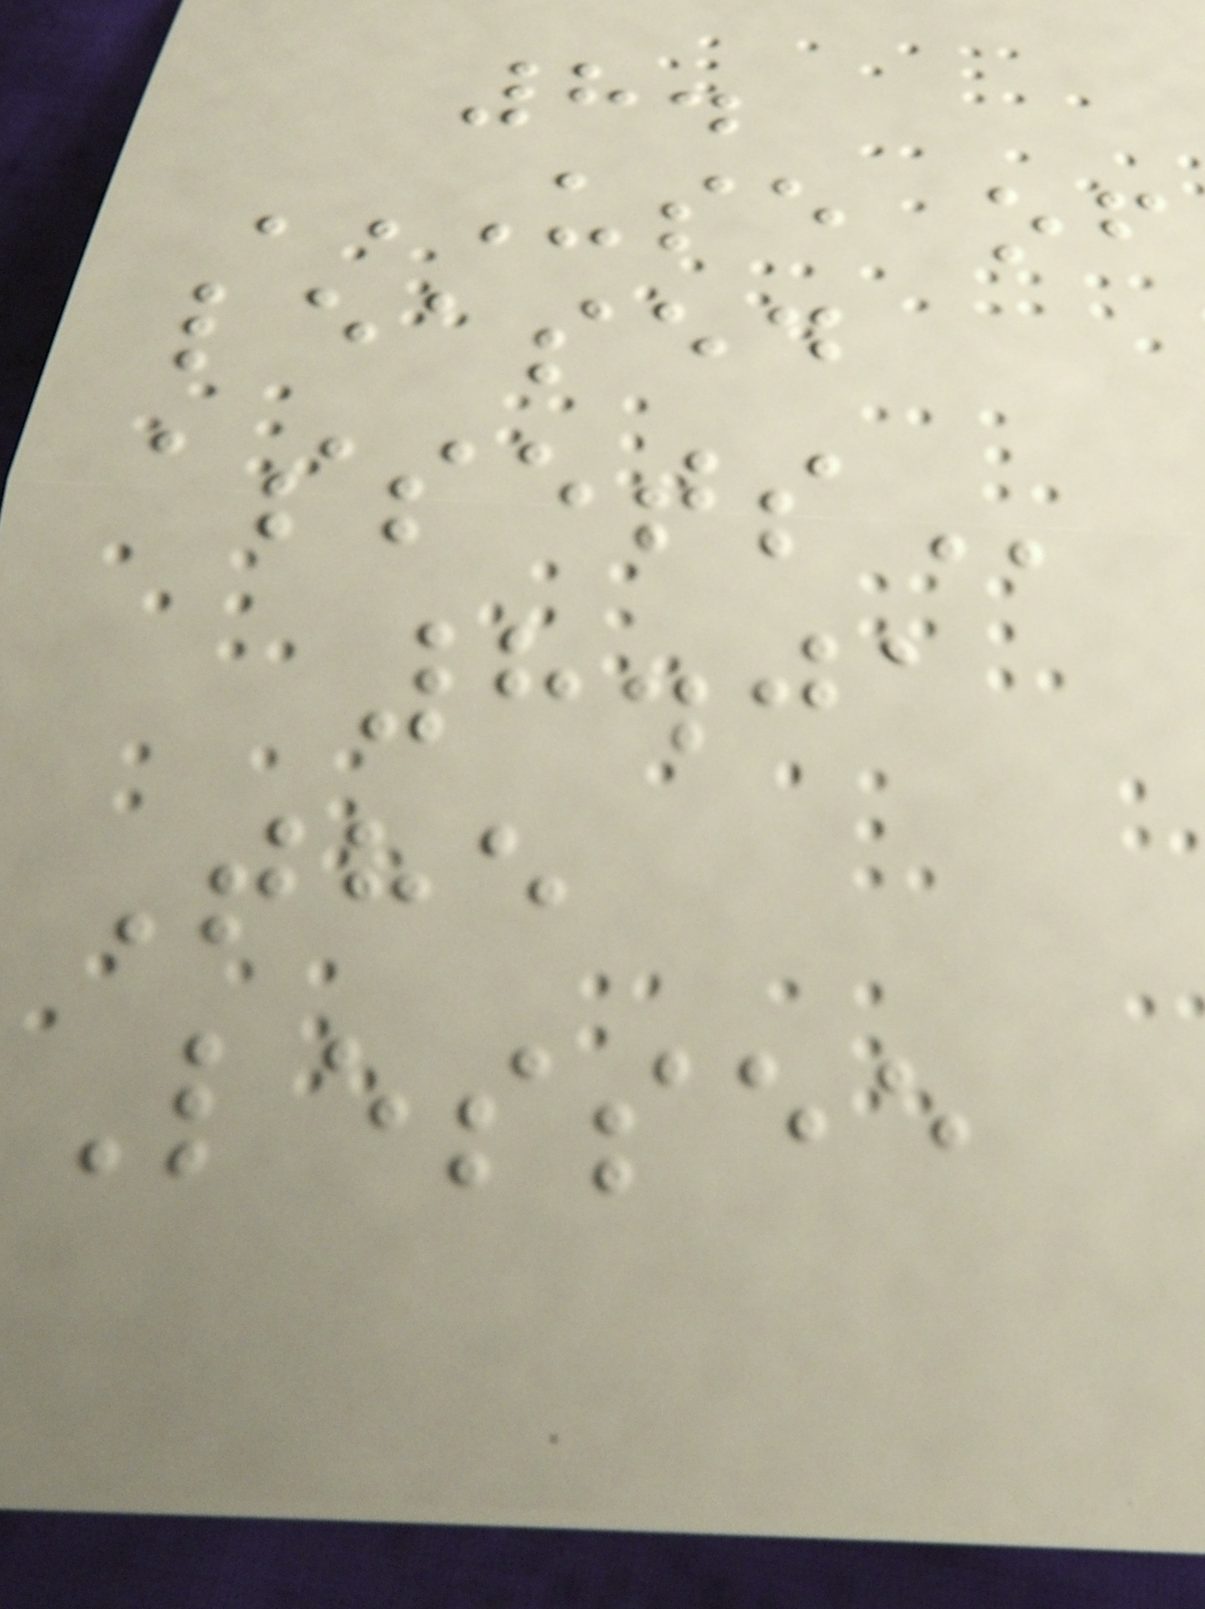8.
USE OF
LEASED
ASSETS
8.01
The
Lessee
